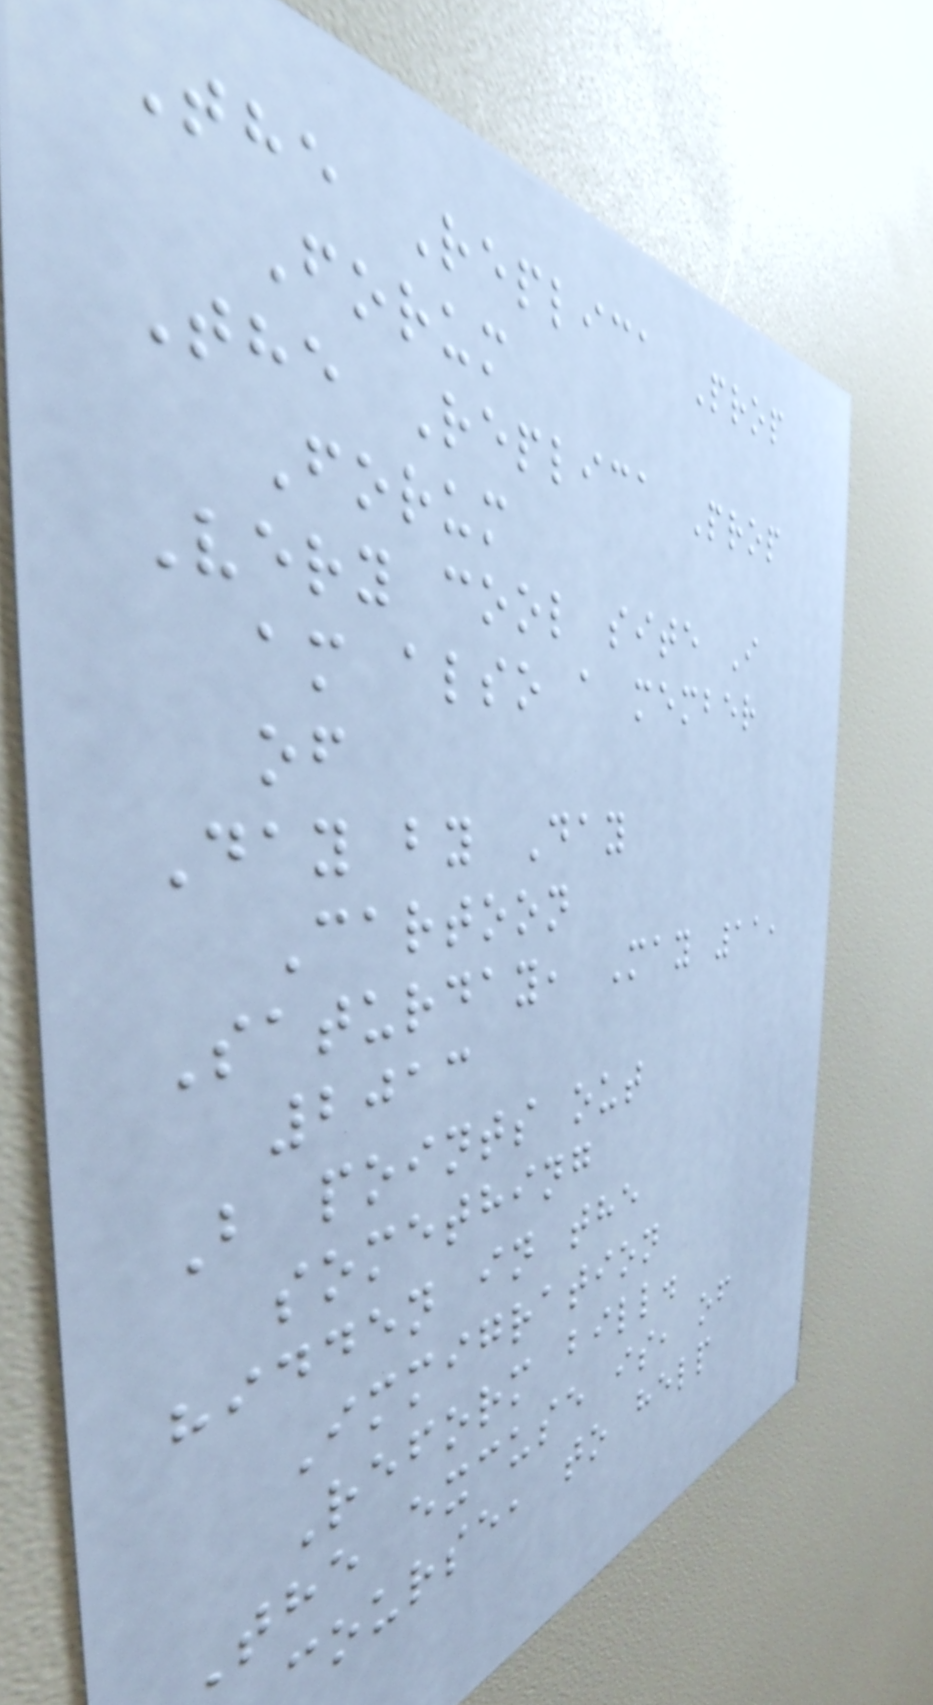The Replica Prop
Forum
The Replica Prop
Forum
Very cool site I
am also a member
of
Day by Day
Cartoon
Saturday, May 11,
2013
B points out
something
hidden in the
Immigration
Reform bill.
The excuse is, of
course, to help
